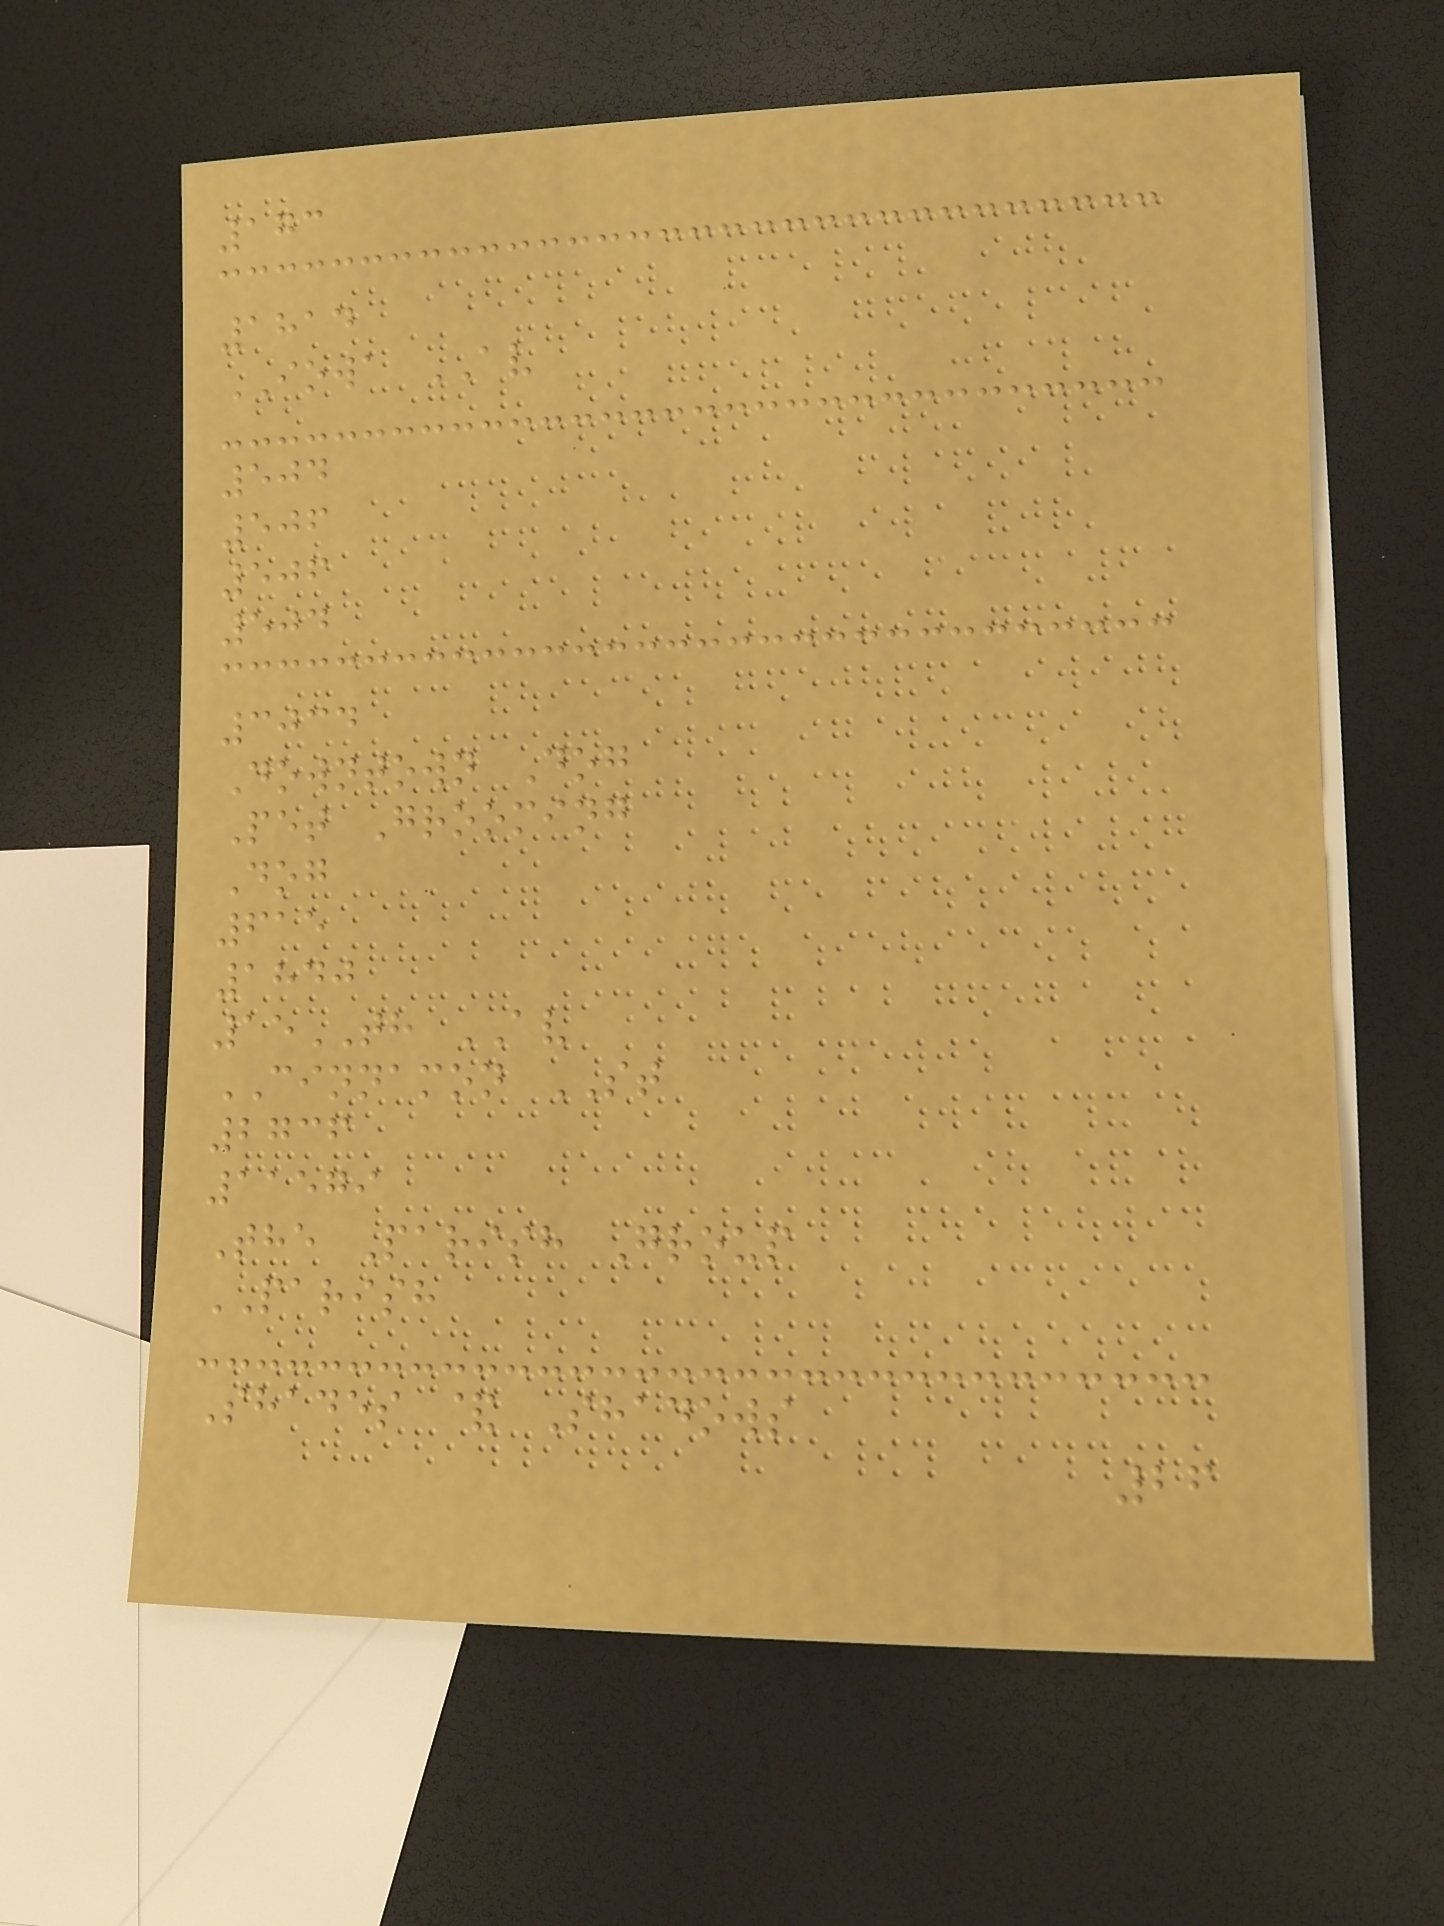173
1814
IOWA AV
504
506
506
504
3034
Downtown Dog
Pet Grooming
Dog
615
1840
15TH AV
CINNAMON ST
2736
11579
The Parish Group
PARISH
Shades & Shadows
26
